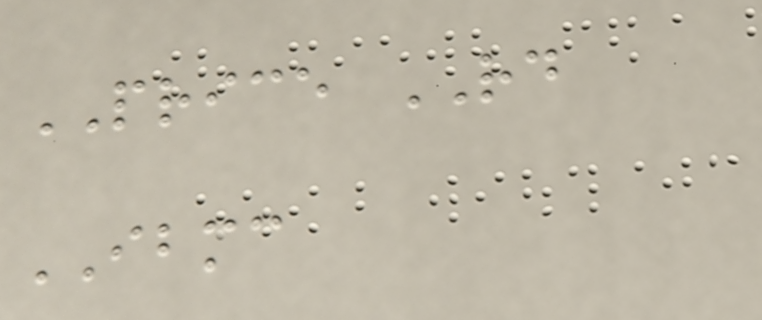PRICE RD
IBMC
